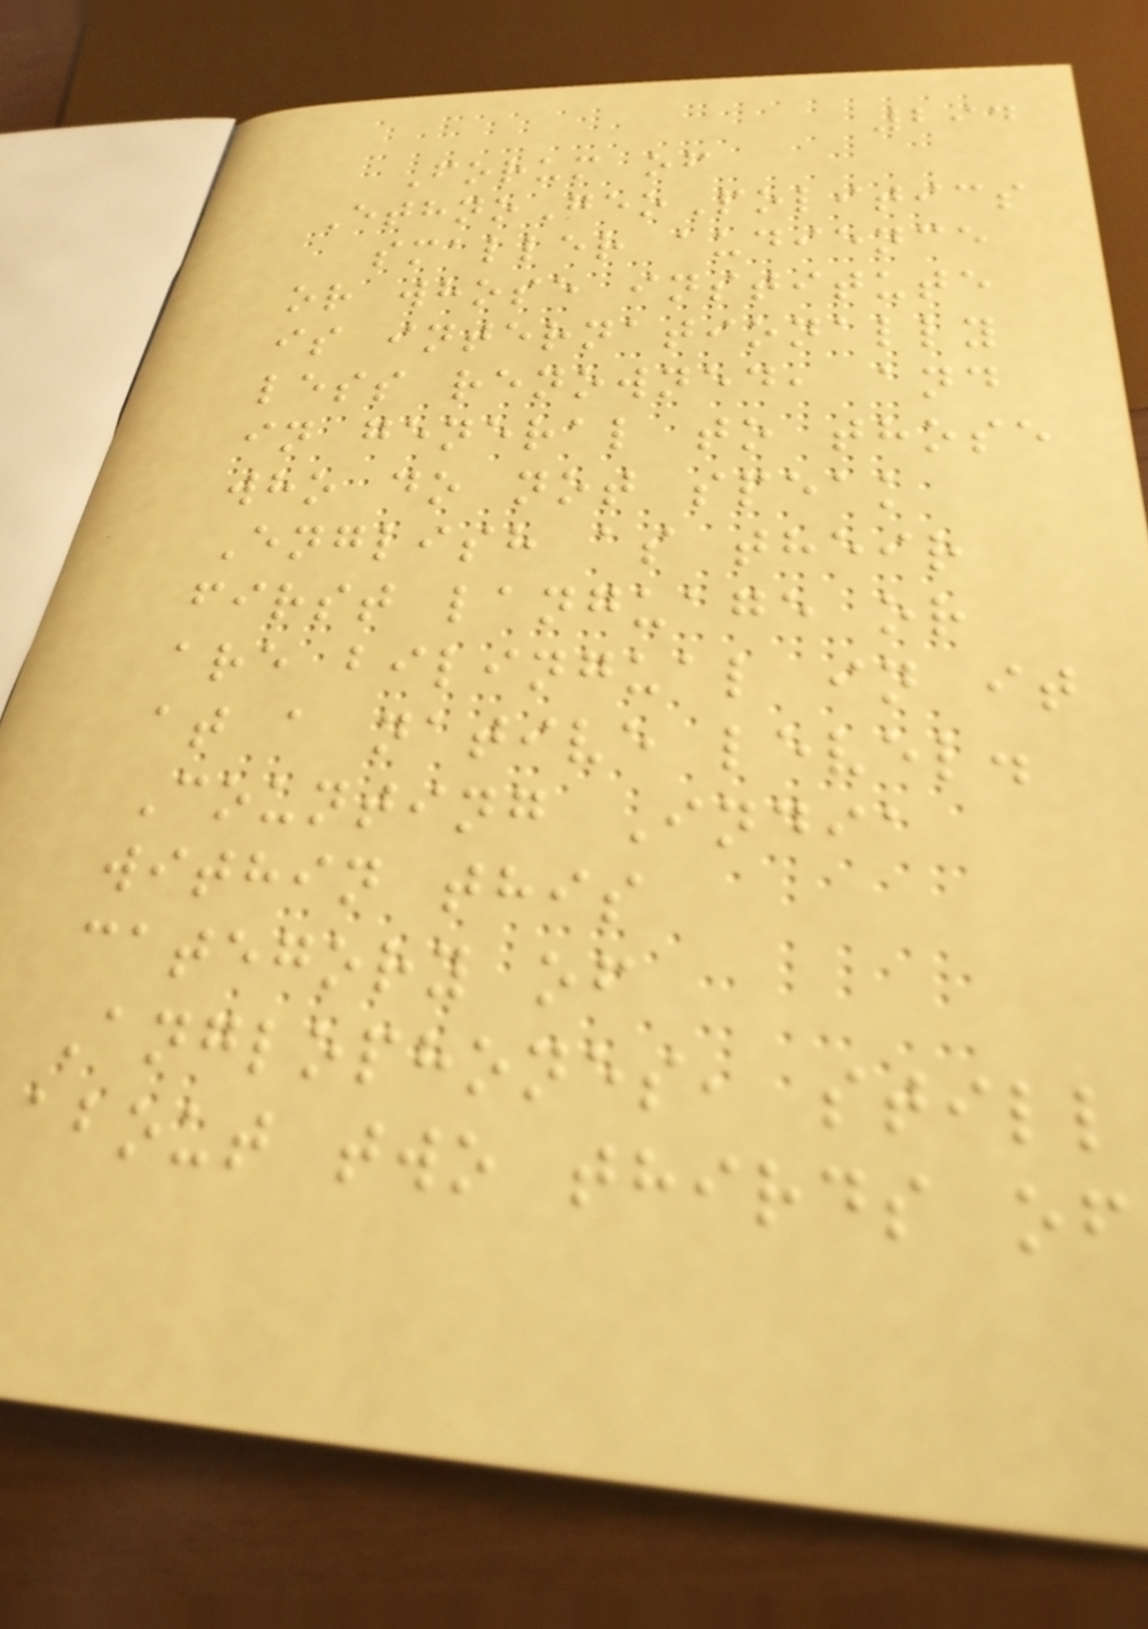294
Forum of
EthnoGeoPolitics
smaller audience
or whose institute
is internationally
less renowned, and
in general to those
who do not speak
English as their
first language or
are bilingual in it
at a native level.
Counting India
within this
category of
Anglophones, still
about two thirds of
